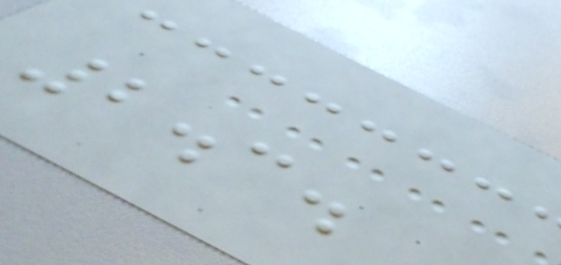2.3.
